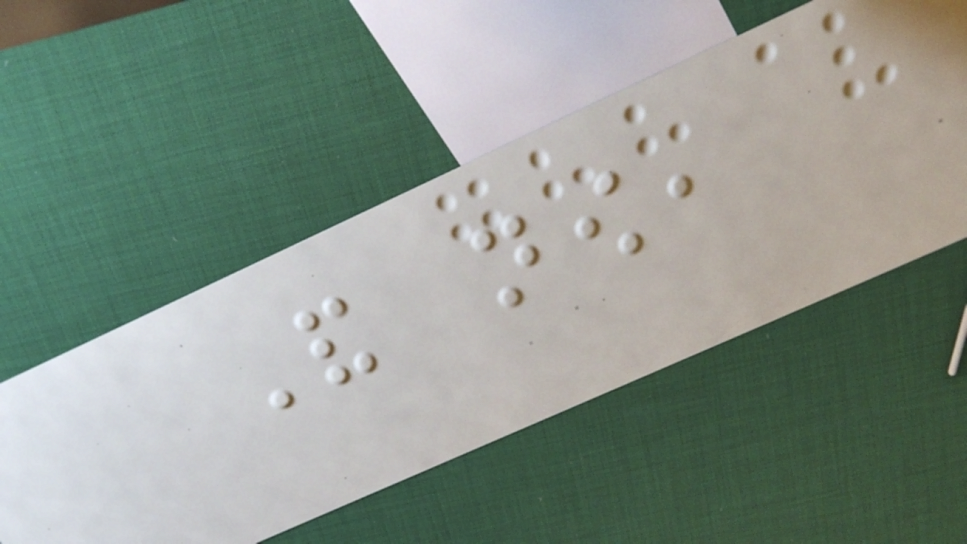And now,
